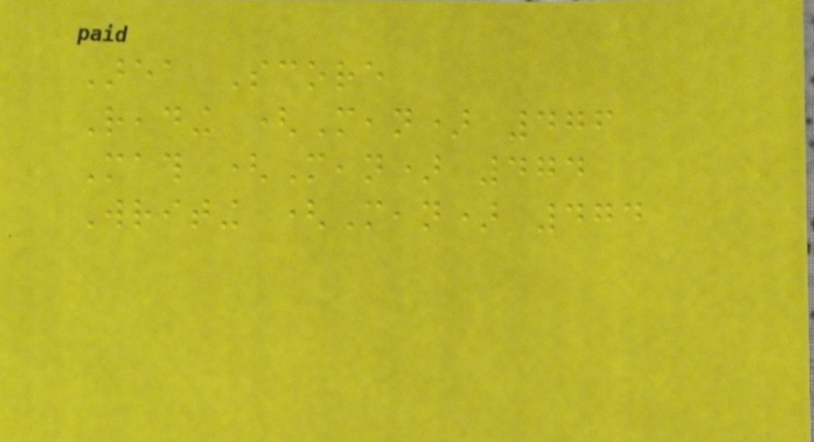Area Score
Reading (Mean) 476
Math (Mean) 474
Writing (Mean) 474
